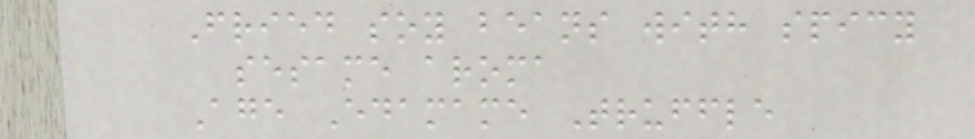Fried soy beans with spicy
sesame aroma
Age Edamame Truffle
